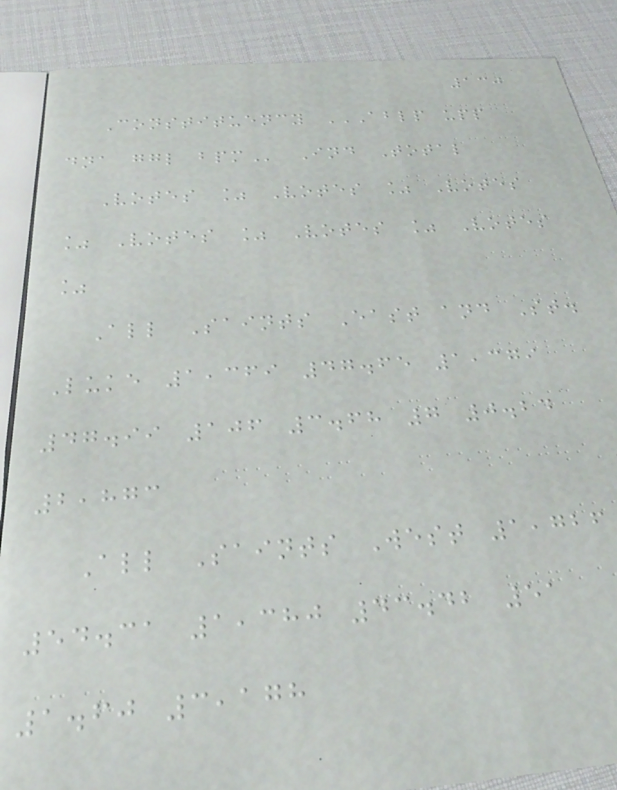130
Constituency ABLP UPP
DNA GGL BPM Ind Total
Votes % Votes % Votes
% Votes % Votes % Votes
%
All Saints East and St.
Luke 1,369 47.65 1,379
47.99 106 3.68 7 0.24
2,873
All Saints West 1,726
54.31 1,380 43.42 51
1.60 3,178
